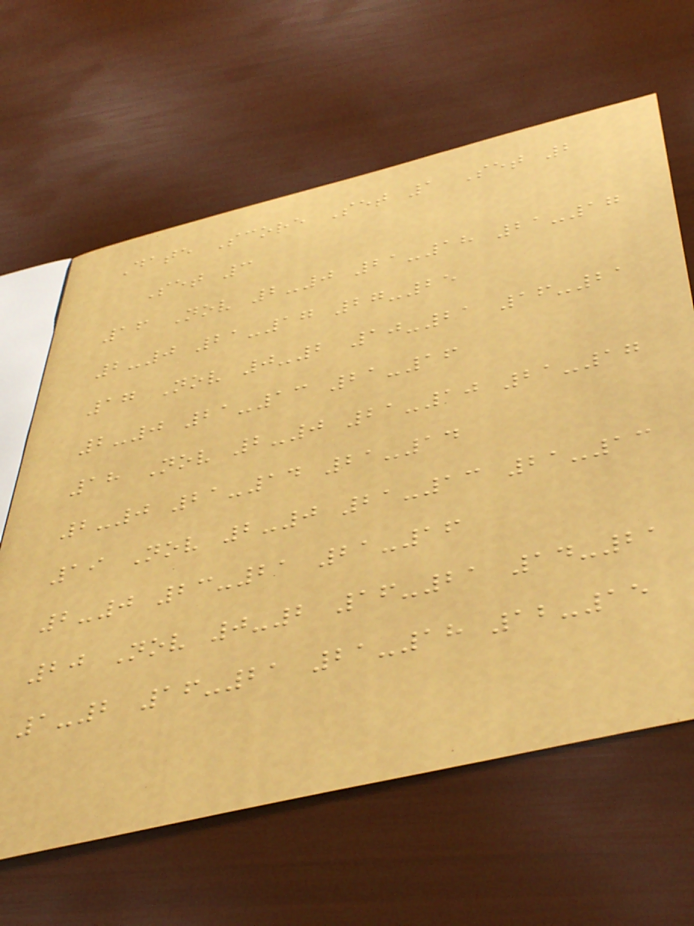Date Score Set 1 Set 2
Set 3
16 Nov 2-0 21-18 21-17
2-0 21-17 27-25
17 Nov 0-2 10-21 16-21
2-0 21-13 21-16
18 Nov 2-0 21-10 21-17
2-0 21-14 21-14
19 Nov 2-0 21-13 21-13
2-0 23-21 21-16
20 Nov 0-2 16-21 14-21
1-2 16-21 21-18 12-15
